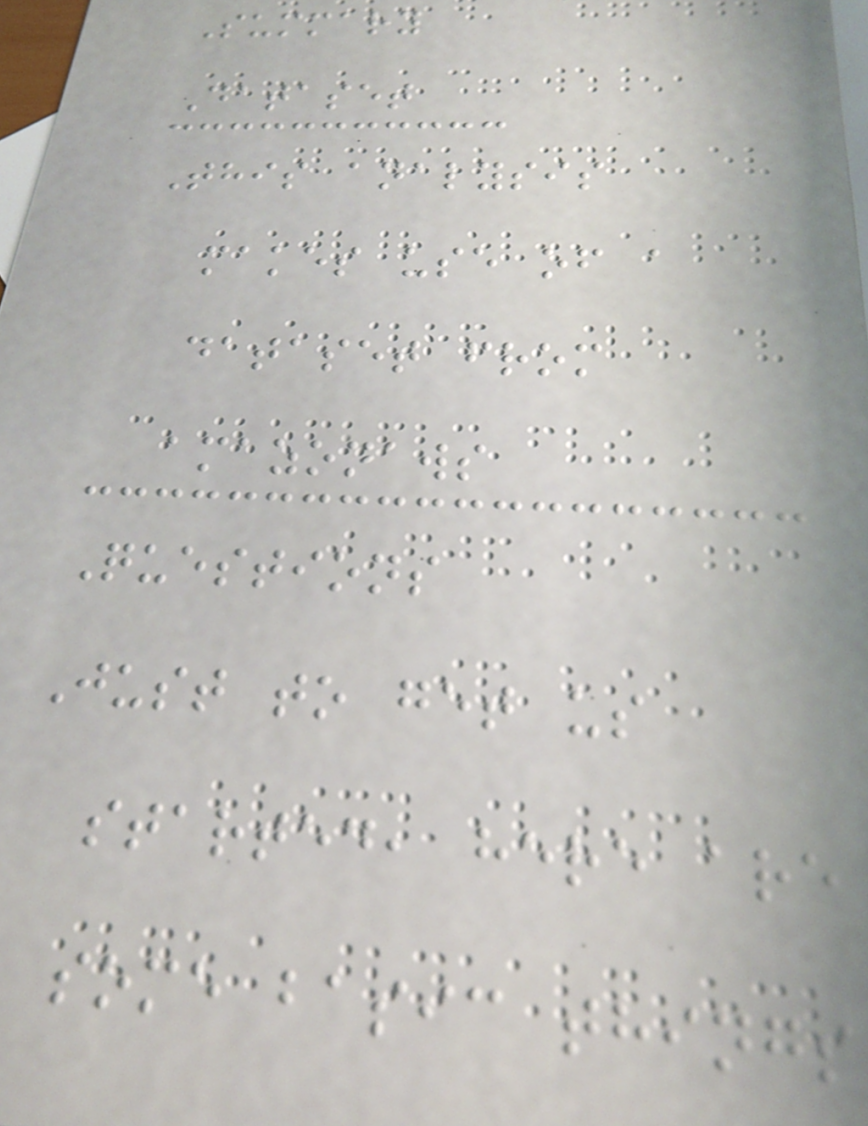Summary
Dataset
This analysis
makes use of a
dataset from
amazonaws
Questions
Just to get us
started, here are
some basic things
